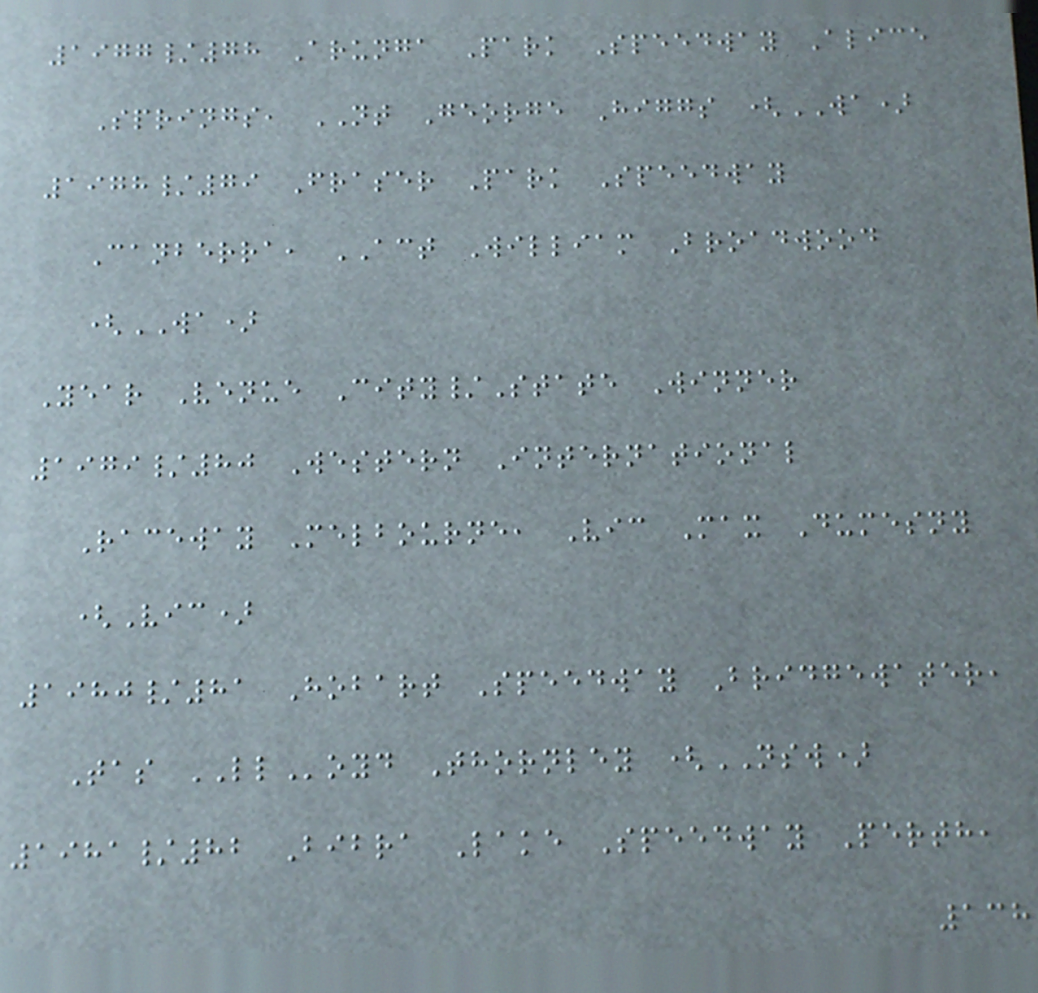1977/78 Arunga Park Speedway Alice
Springs, NT George Higgs (WA)
1978/79 Fraser Park Speedway
Canberra, ACT William Broadwood
(WA)
Year Venue City/State Winner
1979/80 Western International
Raceway Melbourne, Vic Max Dumesny
(Vic)
1980/81 Hobart Speedway Bridgewater,
Tas LLoyd Thornley (NSW)
1981/82 Bibra Lake Speedway Perth,
138
